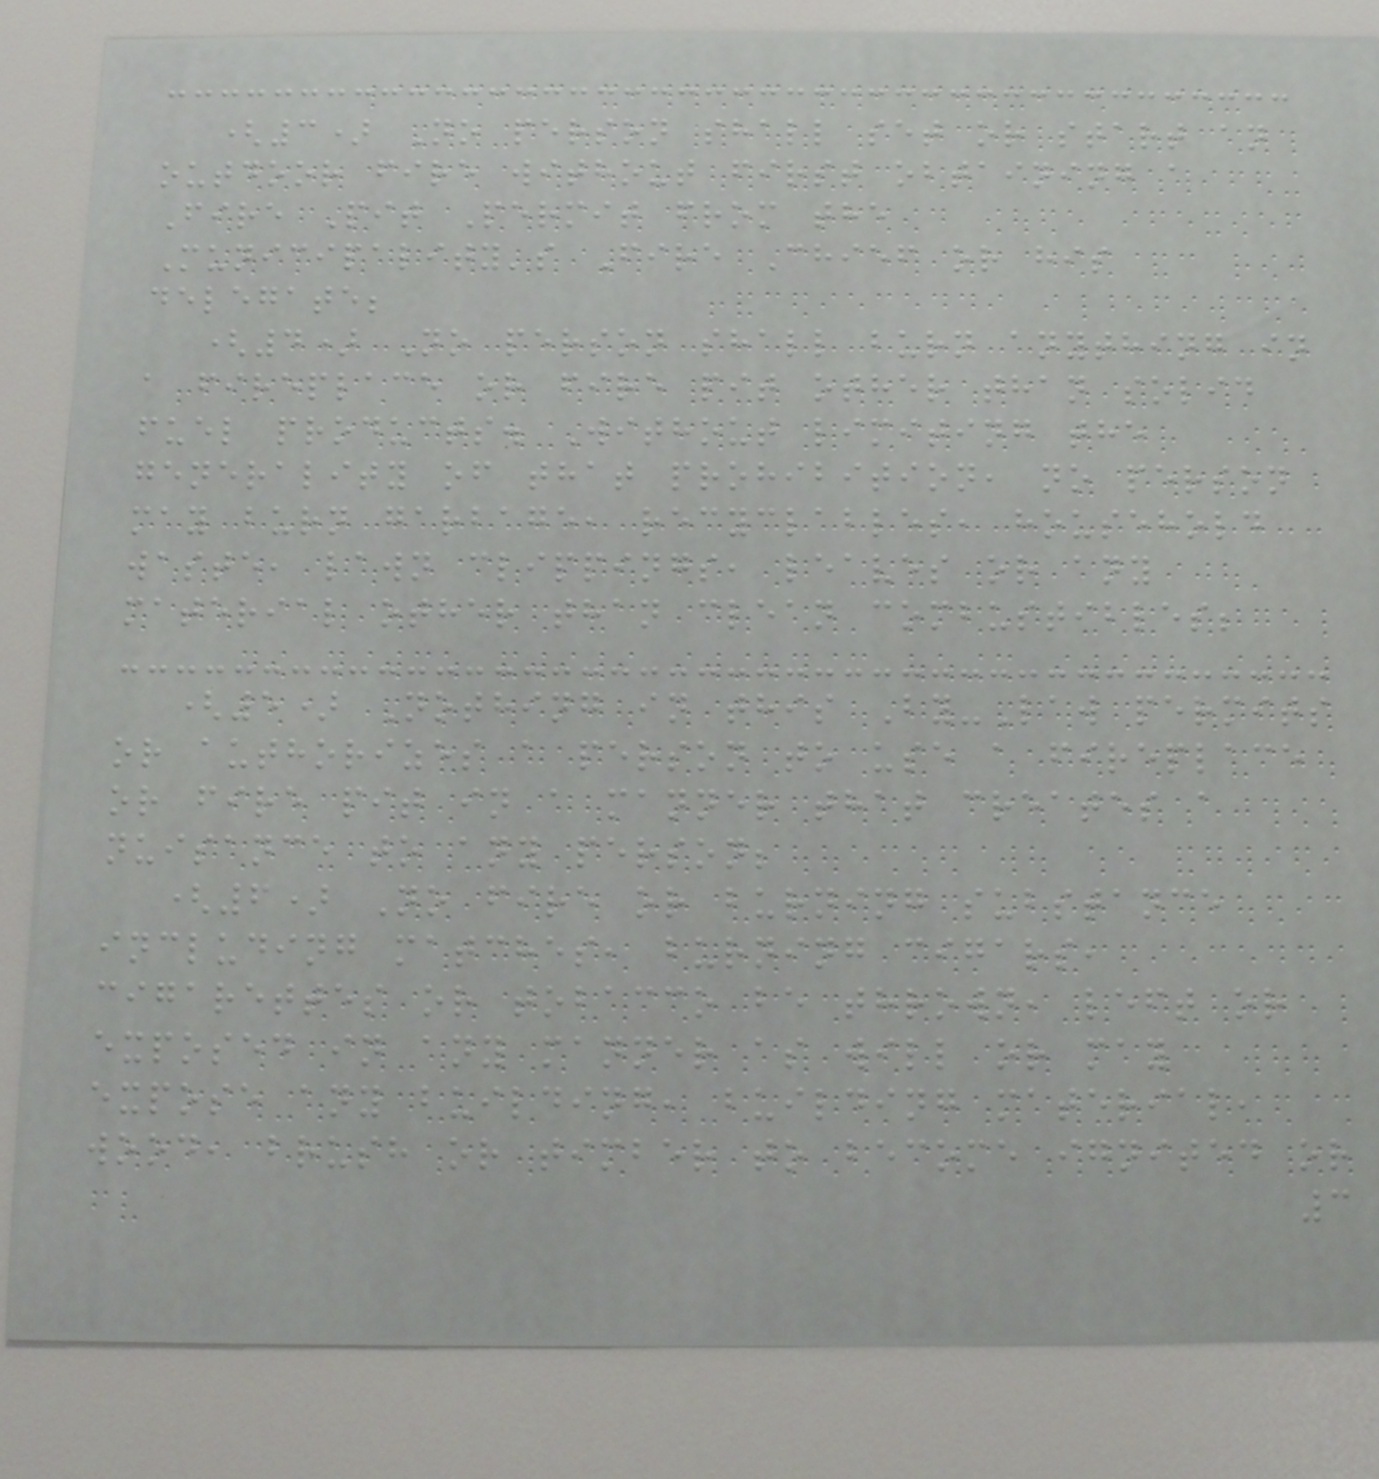(3) No person shall set or start an
outdoor fire without first obtaining a
Fire Pit Permit from the
Municipality's Fire Chief or his
delegate;
(4) No person shall burn anything in
a fireplace or fire pit other than solid
fuel products. Without limiting the
generality of that prohibition, no person
may burn garbage, recyclables, household
waste, lawn clippings, leaves or any
material other than clean combustibles;
(5) Nothing in this By-Law permits
or authorizes a person to use a fireplace
or fire pit in a manner that creates a
nuisance to any person;
(6) No fire or burning substance
including matches, burning cigars,
cigarettes or tobacco be thrown, left or
exposed in any manner as will or may
expose any building, building material,
wood, brush or timber to become ignited or
3
